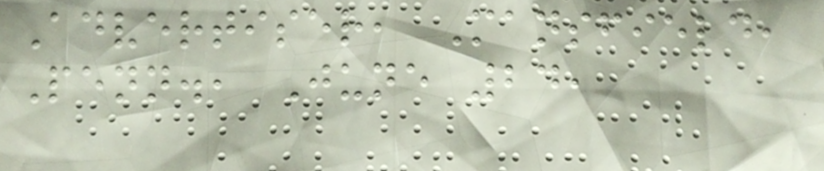Advertiser, Mansfield,
Penn., June 24,
